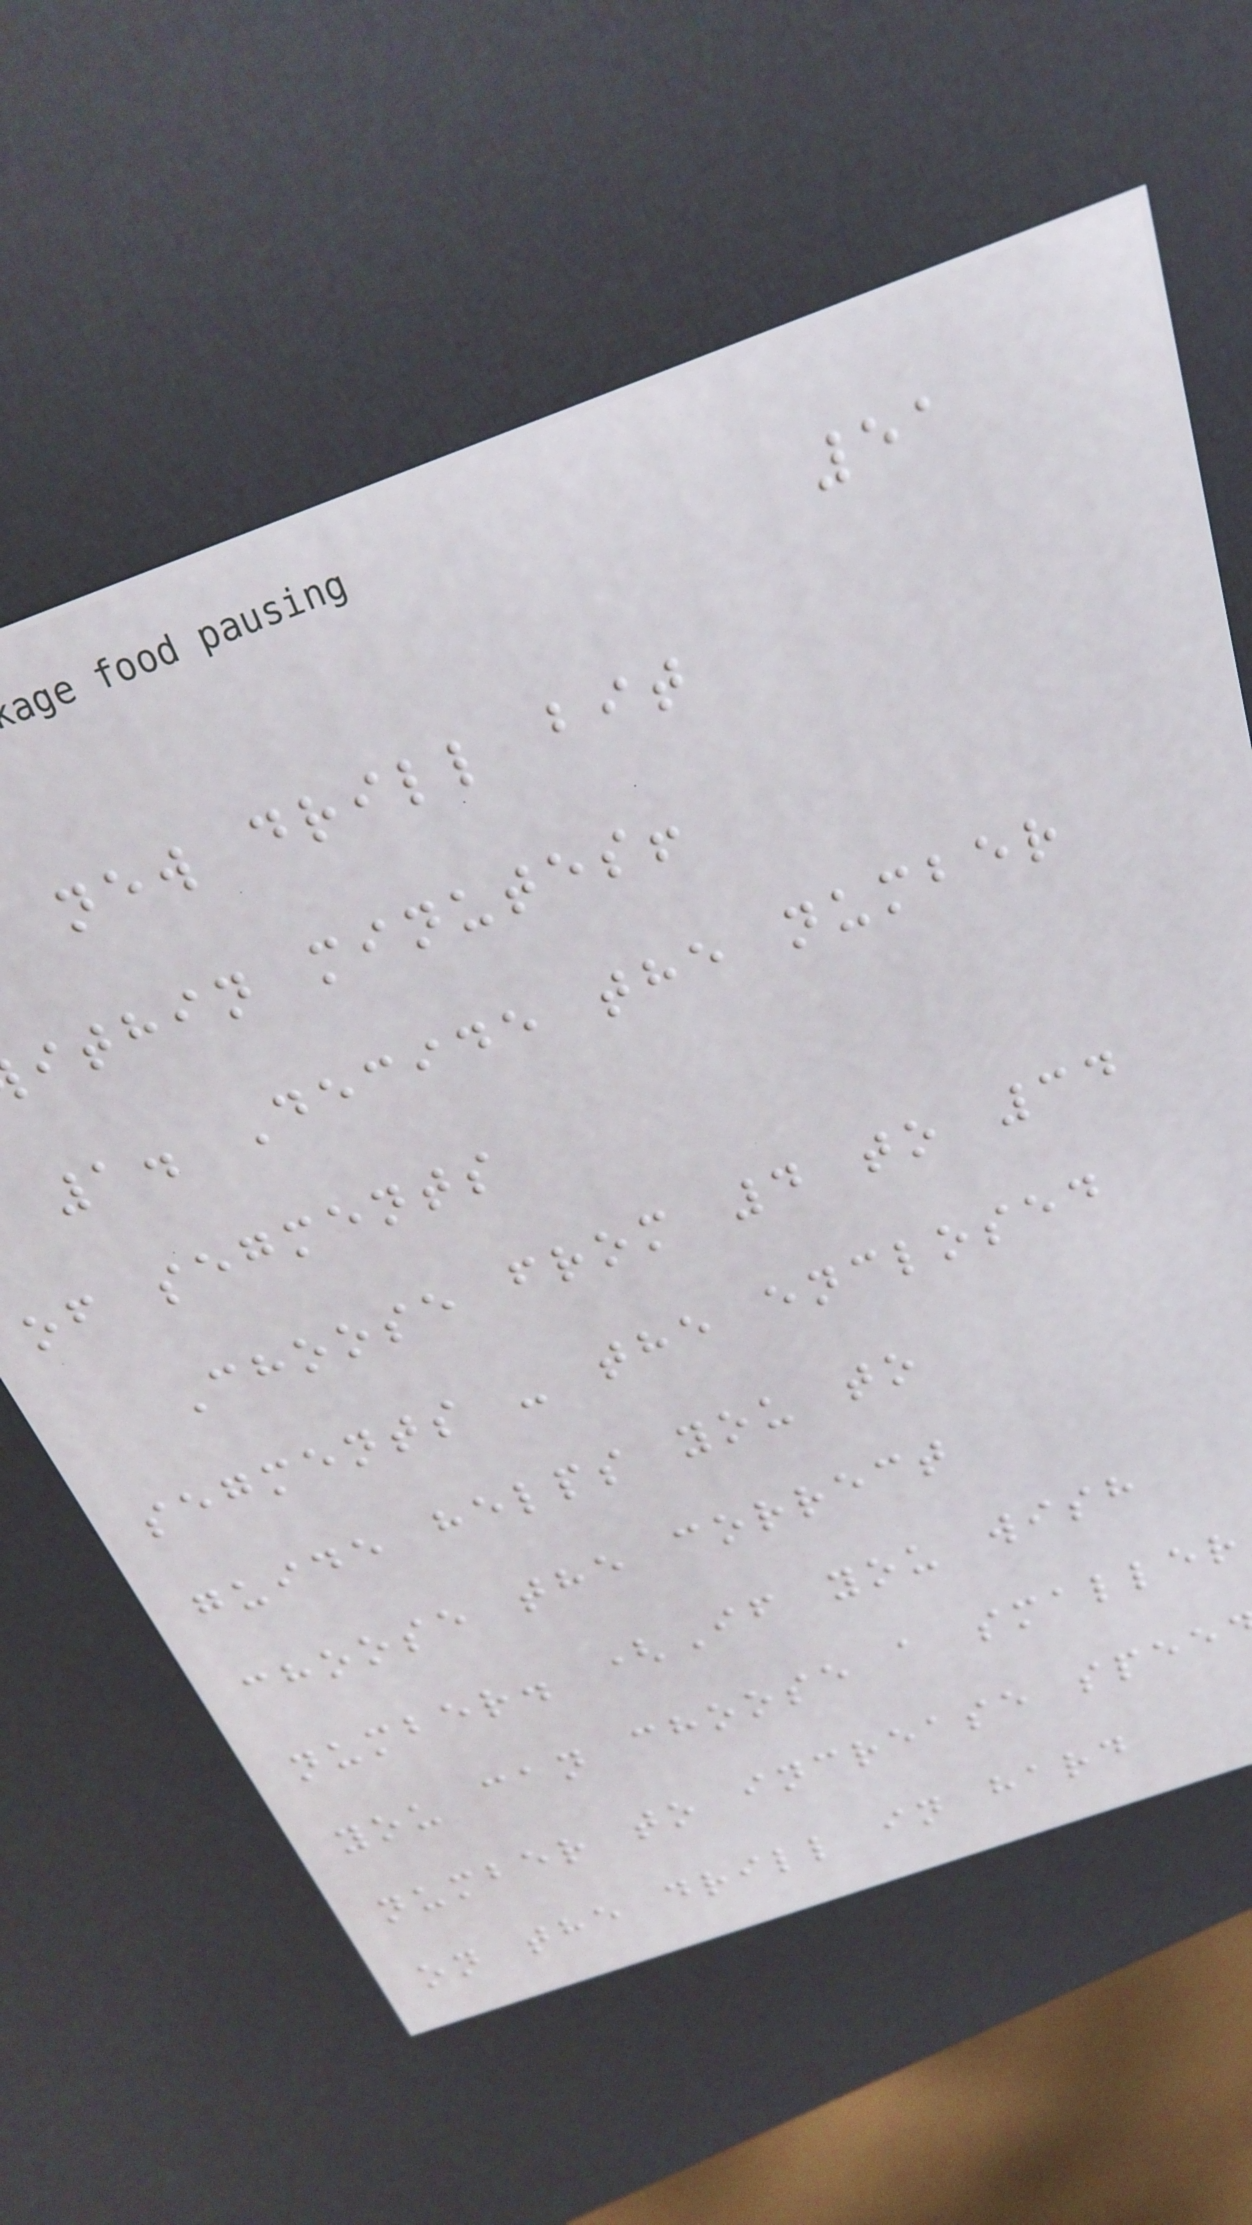51
new drill bit
ithin minutes!
1. Decide the number
of segments
Choose from 4 to 34
segments - the enclosed
guide helps you to
choose the correct
number. (If you wish
you can choose a smaller
number to increase spee
on the drill in hard
